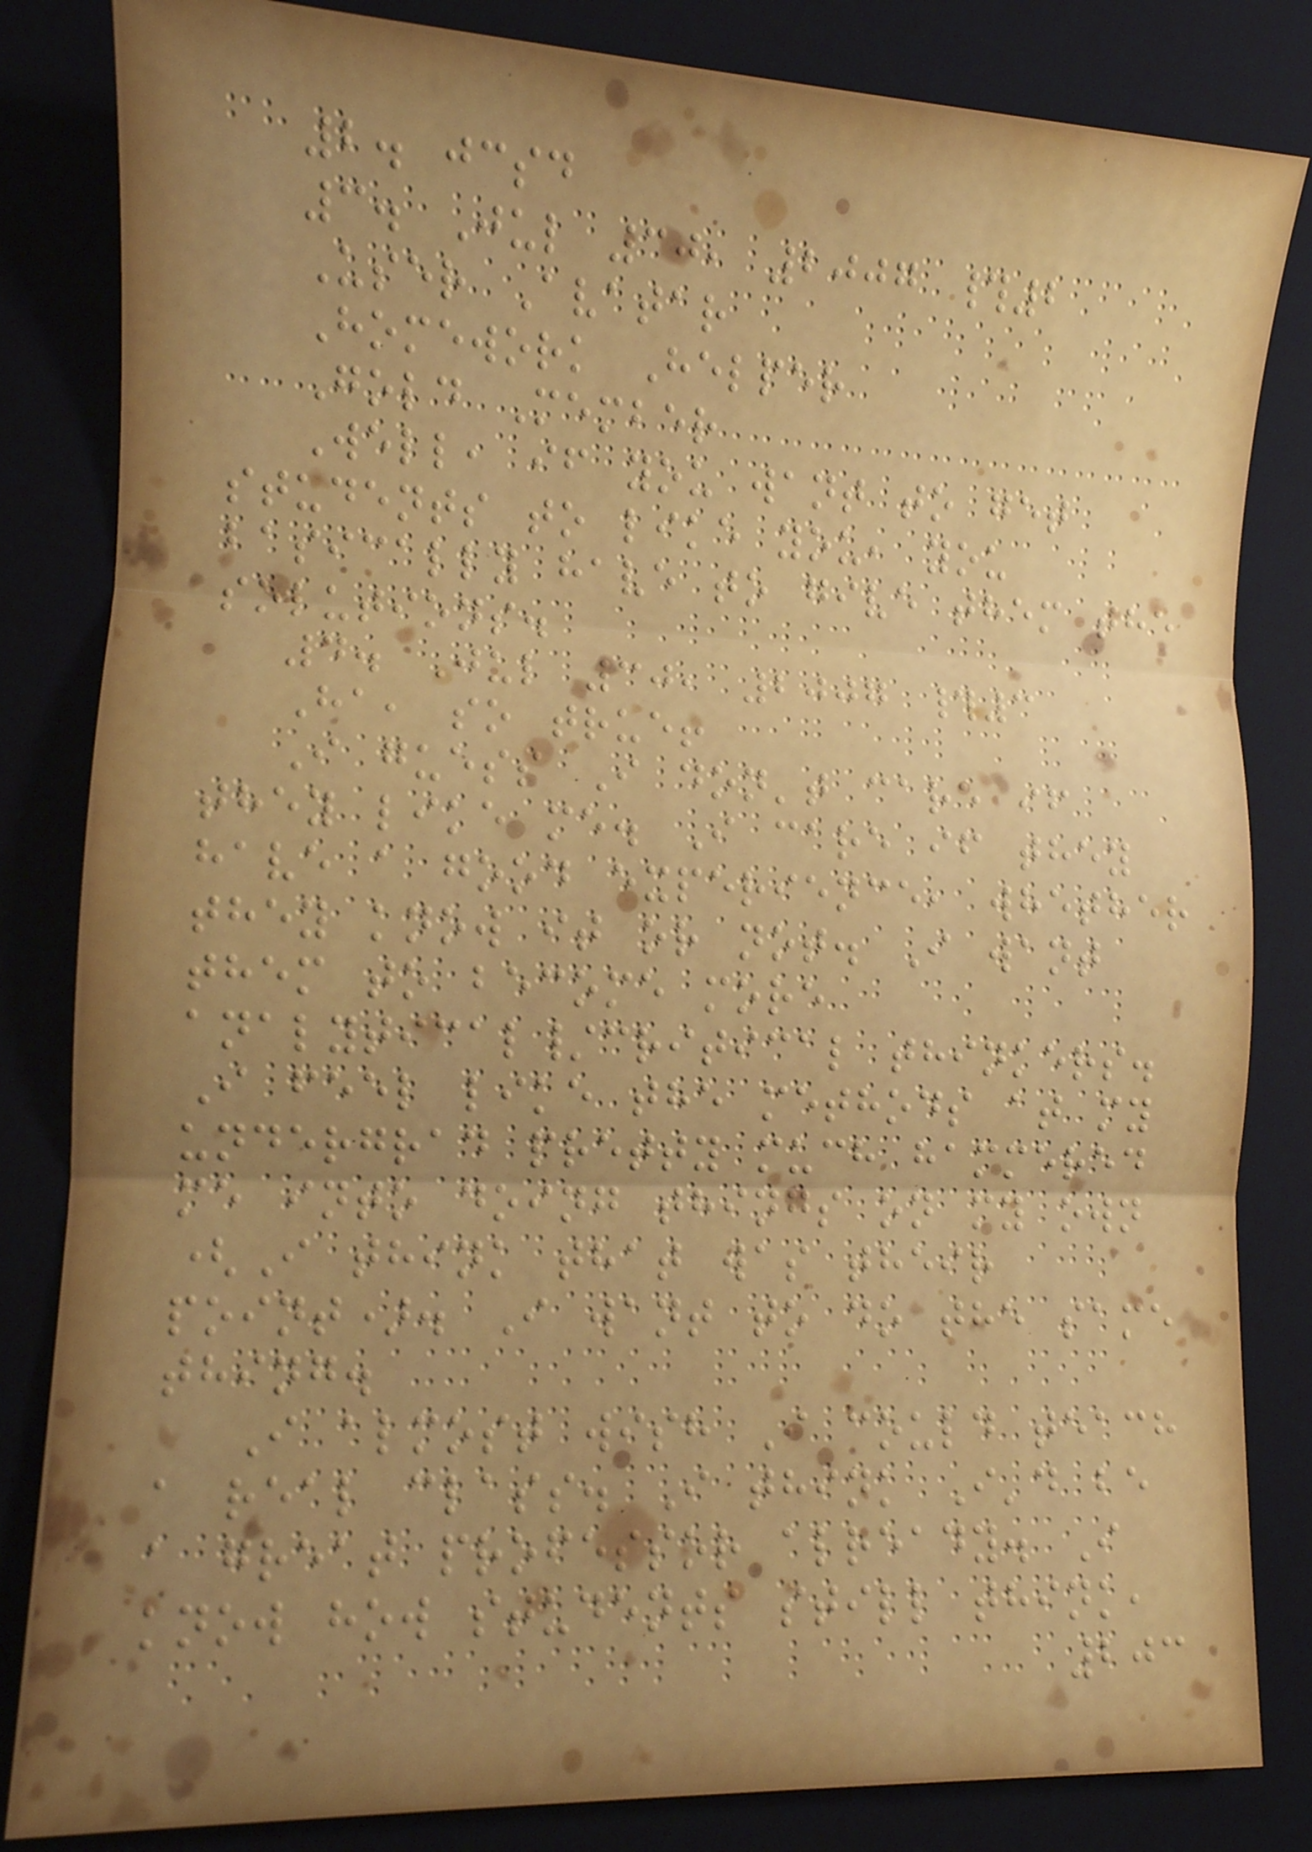2. jcsd
3. Jul 30, 2007 #2
User Avatar
Homework Helper
Gold Member
Well, if you want to get
students to like you, you
basically have to give them the
solutions.
4. Jul 30, 2007 #3
Ha, so true!
I guess I don't care if
they like me. I care if they
have a good experience, whether
they know it or not. I want
them to become more
analytical/critical thinkers.
I feel like the methods at my
undergrad pretty much hammered
me into doing things on my own
(I think that was their
point). I want to do the same
thing.
I almost wish I could teach
a real class. I think I'd be
a great professor already. I
know how students still think,
203
